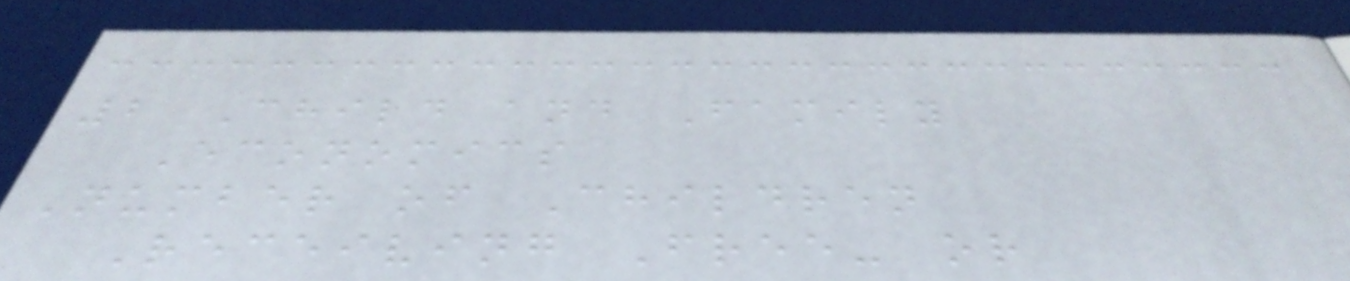2 Child and Family
Economics
Number of Children
Receiving Free- or
